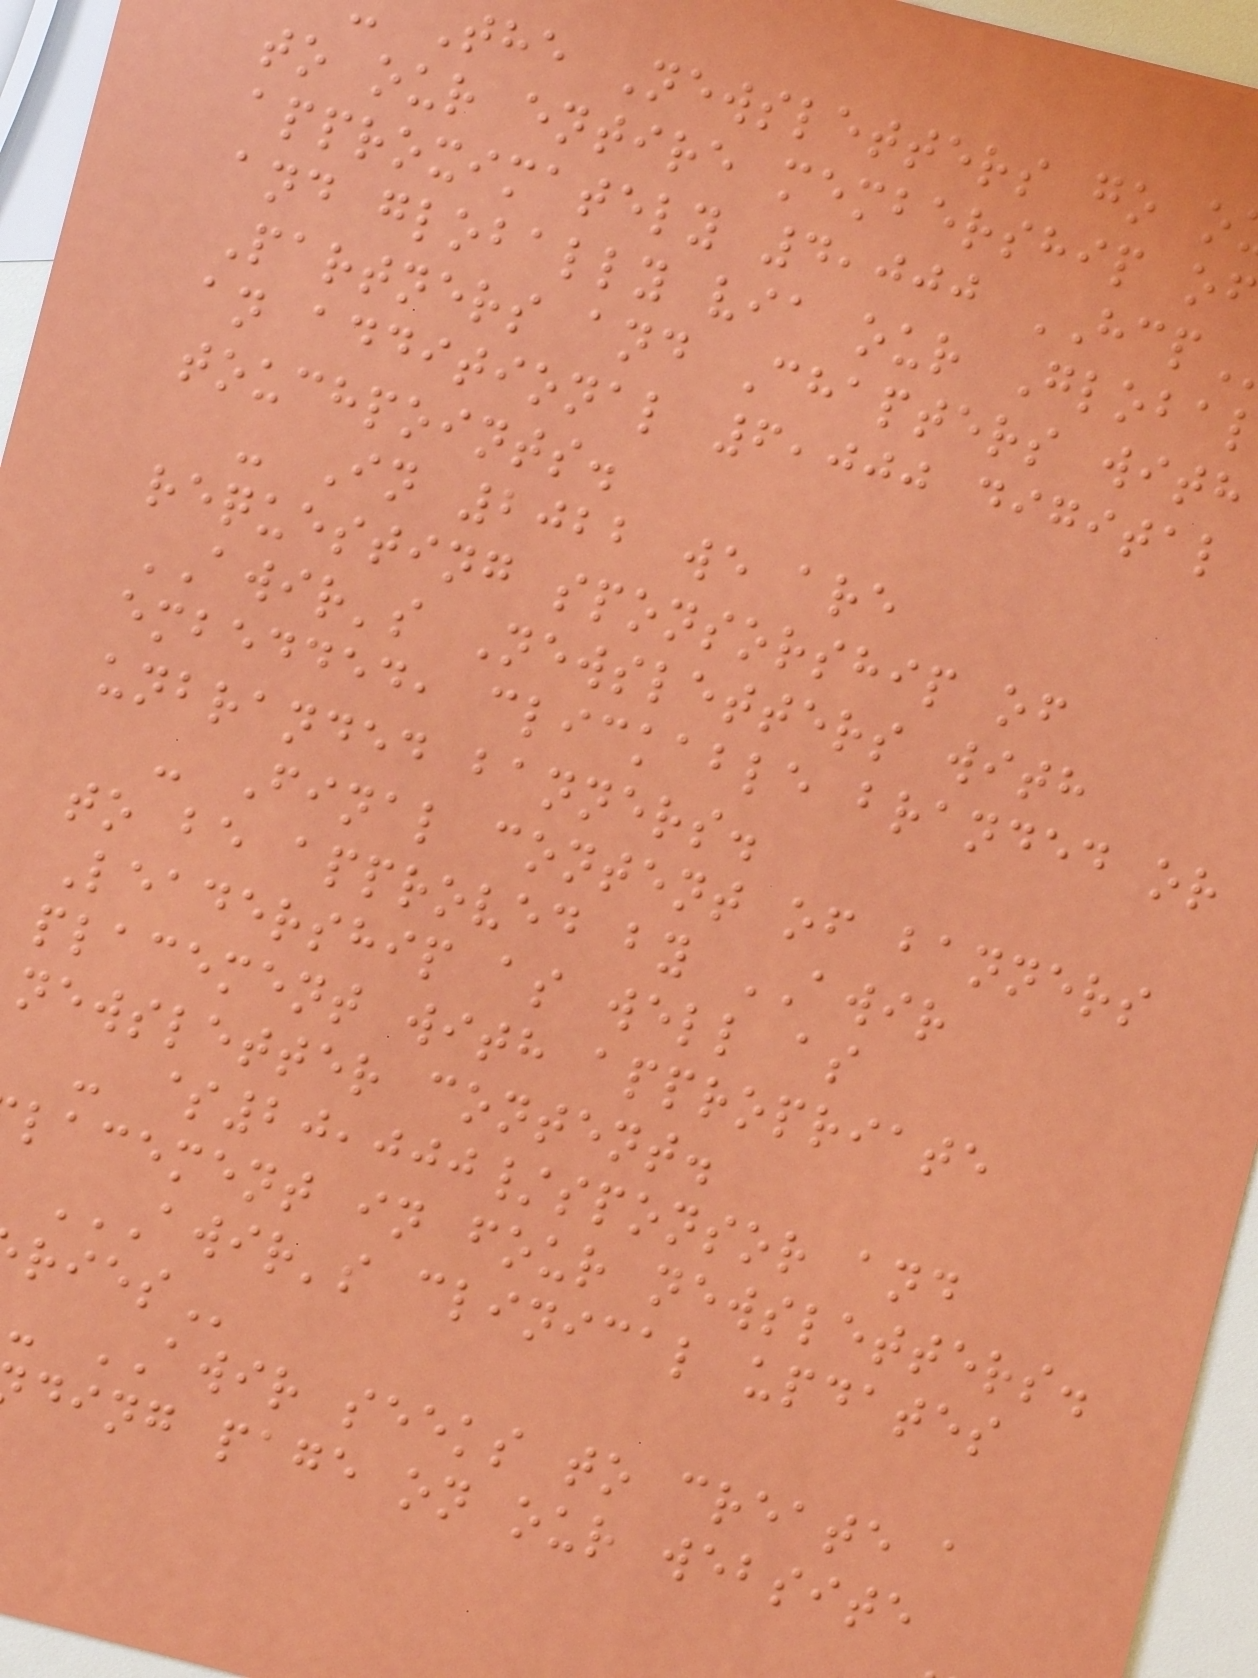The Newsletters go o
to our entire membership of
approximately 4,000 HCP
and globally via our Globa
Partners and Chapters with
an additional 6,000 digital
touchpoints.
- In 2022 we are
requesting sponsorship of
AWIR's Newsletters with
embedded, clickable branded or
unbranded banners.
- Final content of banners
to be approved by AWIR
Leadership as well as
placement with appropriate
newsletter content.
- $20,000/sponsor and
lacement in four newsletters.
AWIR'S CLINICAL UPDATES
- AWIR seeks to create a
ding page on our website
